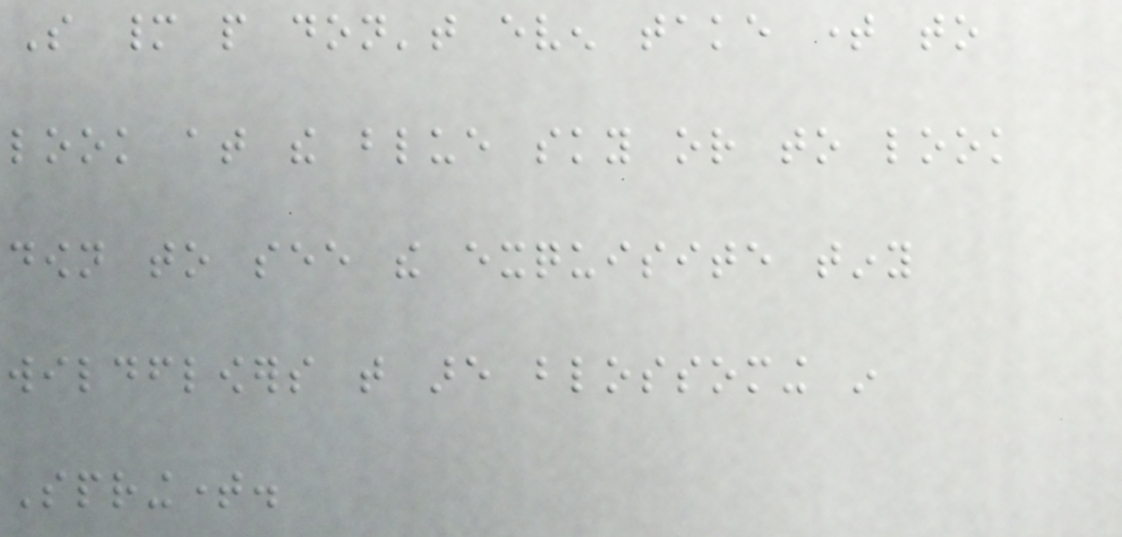So many people don't even take time to
look at the blue sky or to look
down to see the exquisite tiny
wildflowers that are blossoming in
Springtime.
